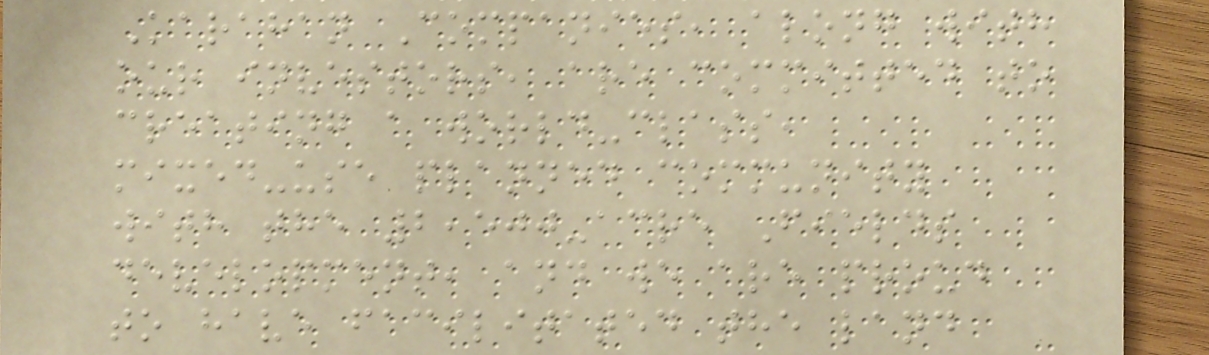Karahan Companies, along with
our investors, are committed to
creating a world-class,
mixed-use planned community
with the 2,500-acre Fields
development, and we are proud
to have facilitated the land
